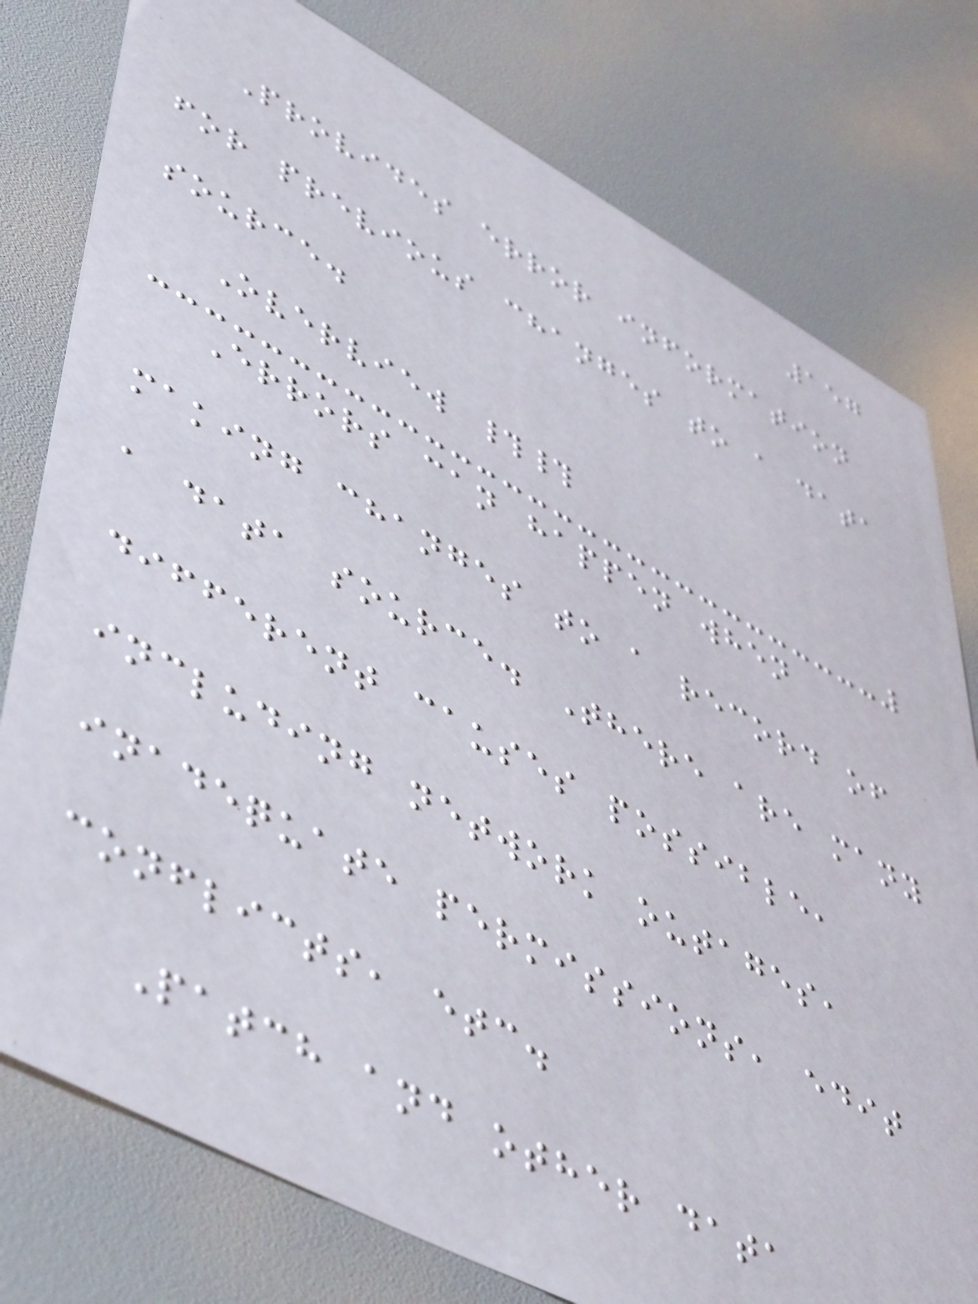157
Provides error information
for previous changes to a data
source.
Overview ##
Errors can happen when
making changes to a record of
a data source. There are many
different causes possible,
including network outages,
inadequate permissions, edit
conflicts, etc.
Patch and other data
